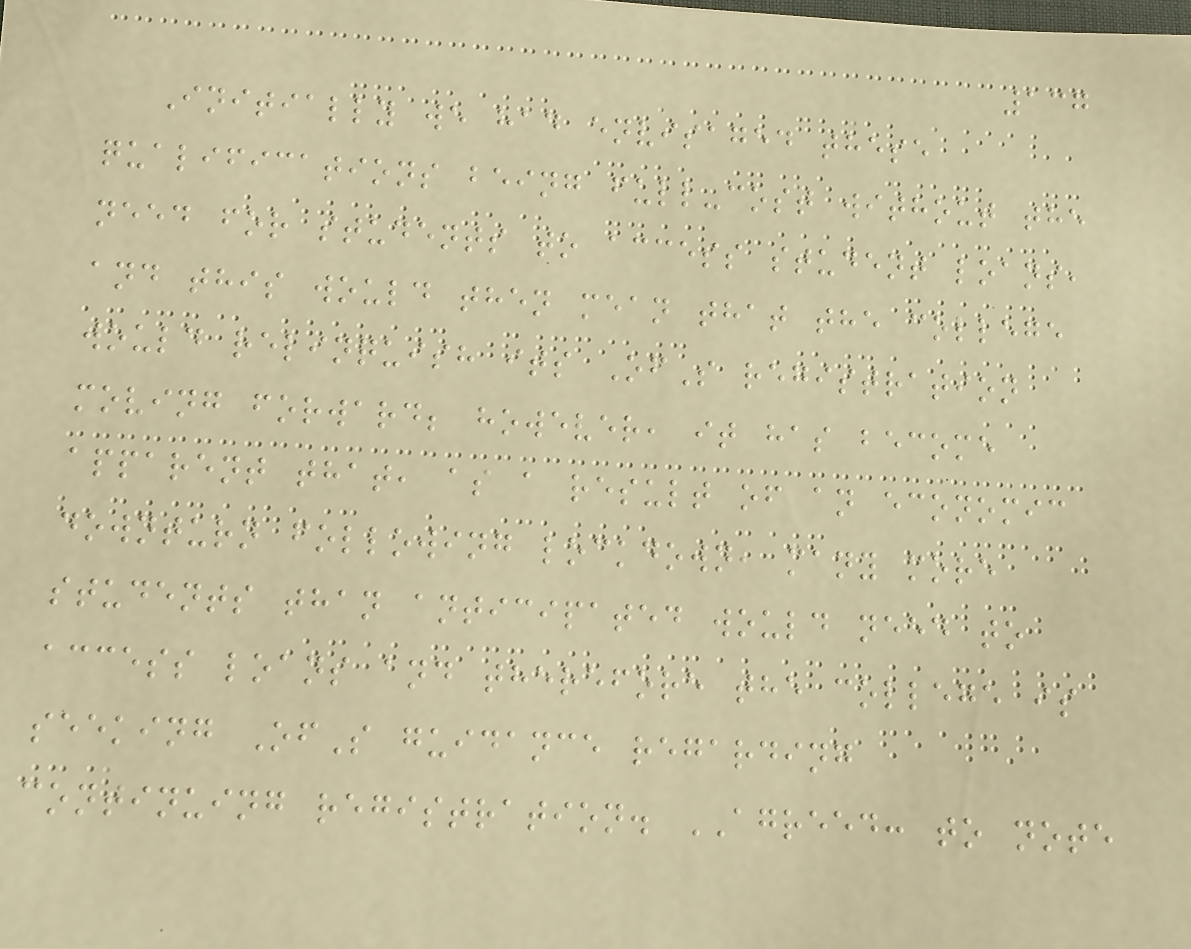137
Initially we had envisaged these
qualifications being full-cost without the
need for students to access student loans,
and this would then mean that the college
would relinquish its OfS registration
moving forward; however, it has become
apparent that, as a result of an economic
downturn following lockdown, many more
students than anticipated would need to
access loans and therefore the college is
seeking OfS guidance regarding
continuing registration. AGREED: to note
